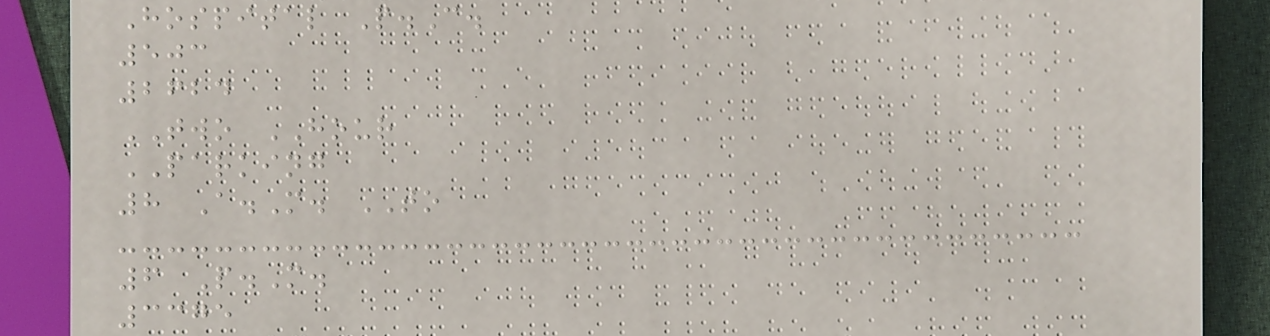Hospital P.C.
503
2624
TWO HOUR
PARKING
8 A.M. TO
6 P.M.
3375
